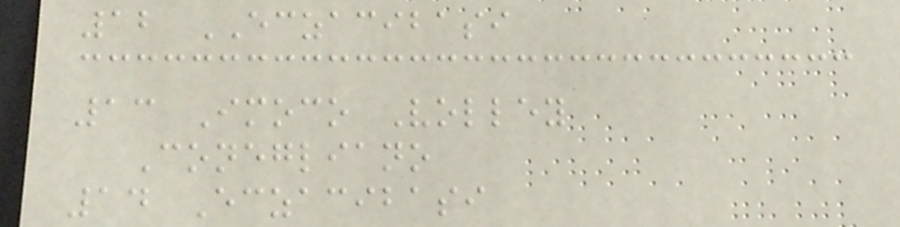12 ECZACIBASI
13 Imoco Volley
Conegliano
14 Eczacibasi
